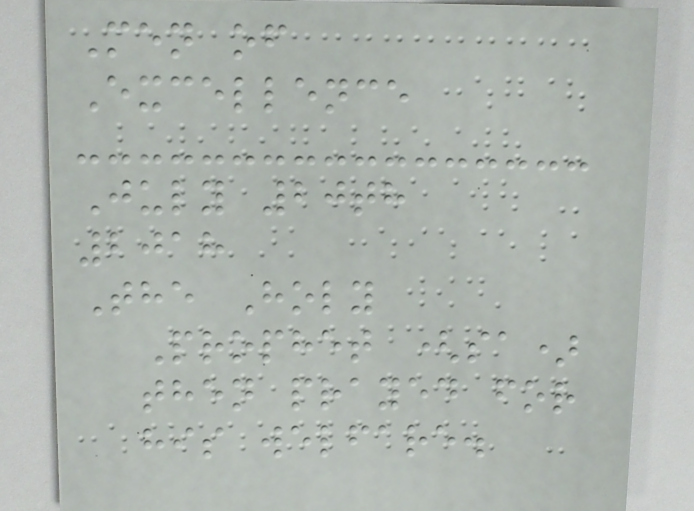Men of
Excellence
July 20th
2018
The Holy
Prophet (sa)
then prayed for
his welfare.
